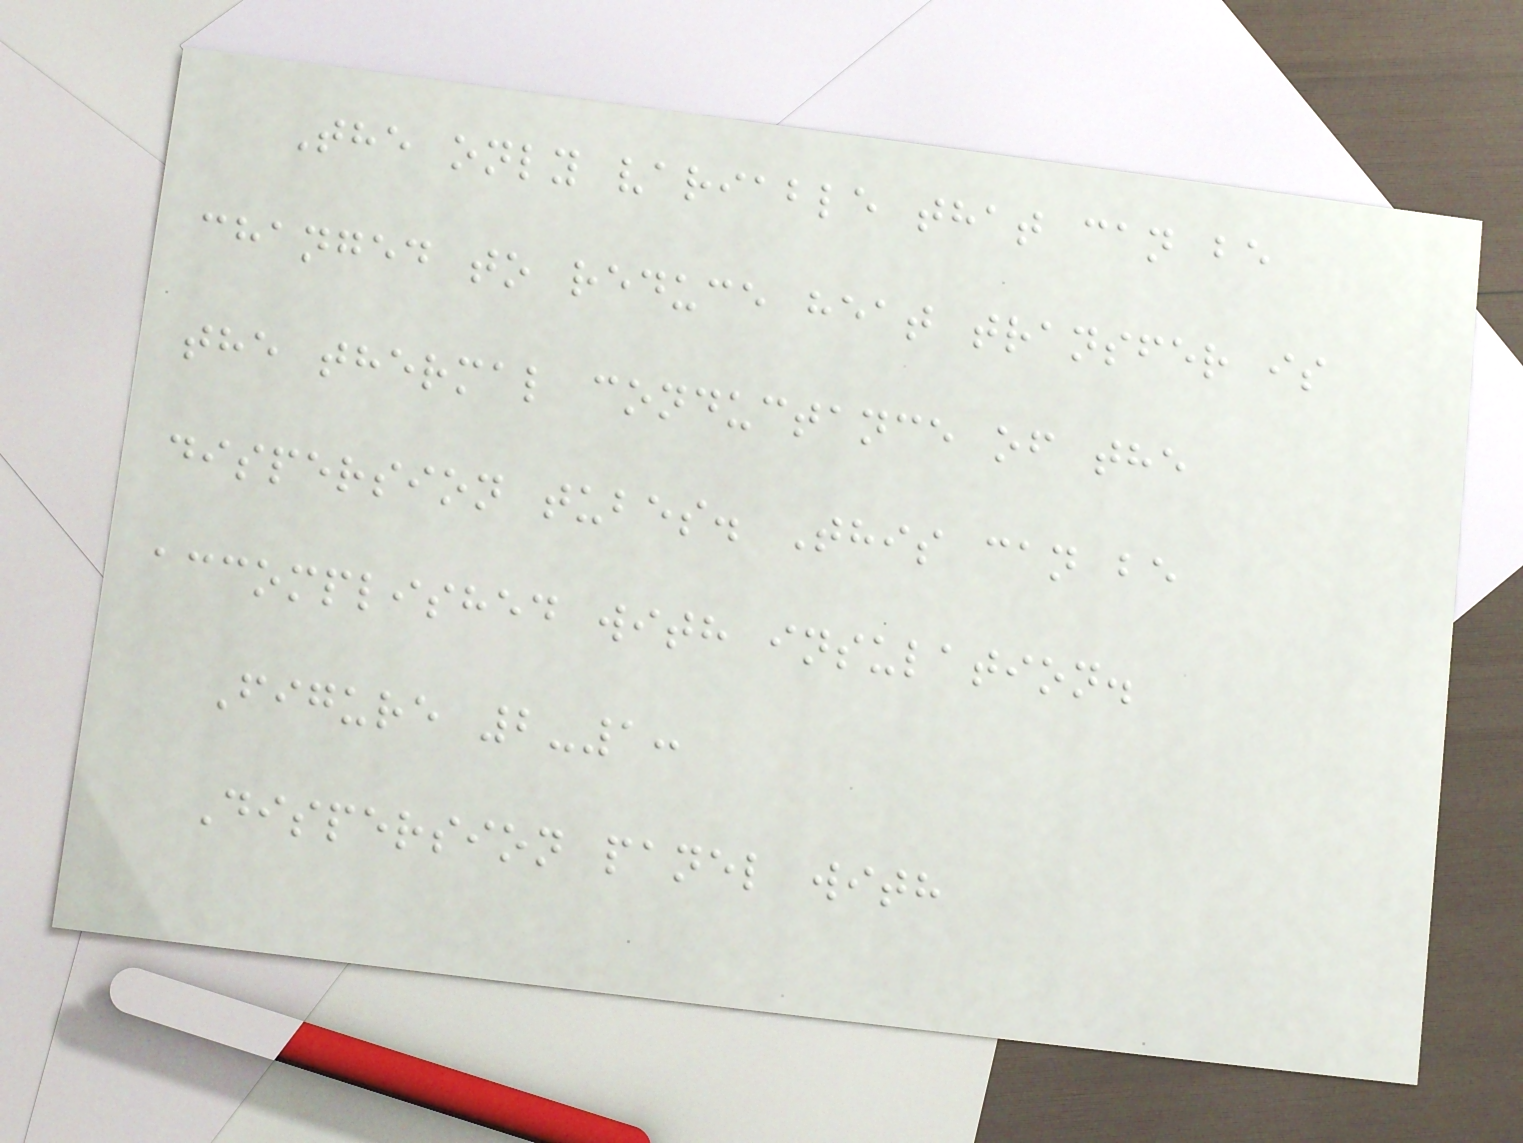The only variable that can be
changed to reduce heat transfer is
the thermal conductance of the
dispersion tubes. This can be
accomplished with insulation.
Figure 2-1:
Dispersion panel with
